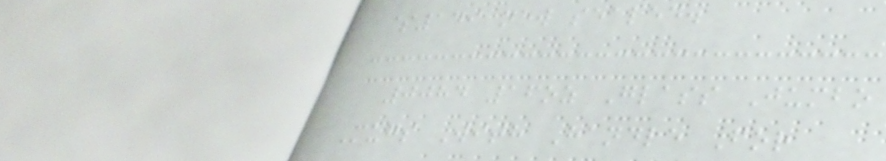$149 new sealed.
0084 16oz Glass Jumbo
Mugs With Handle For
